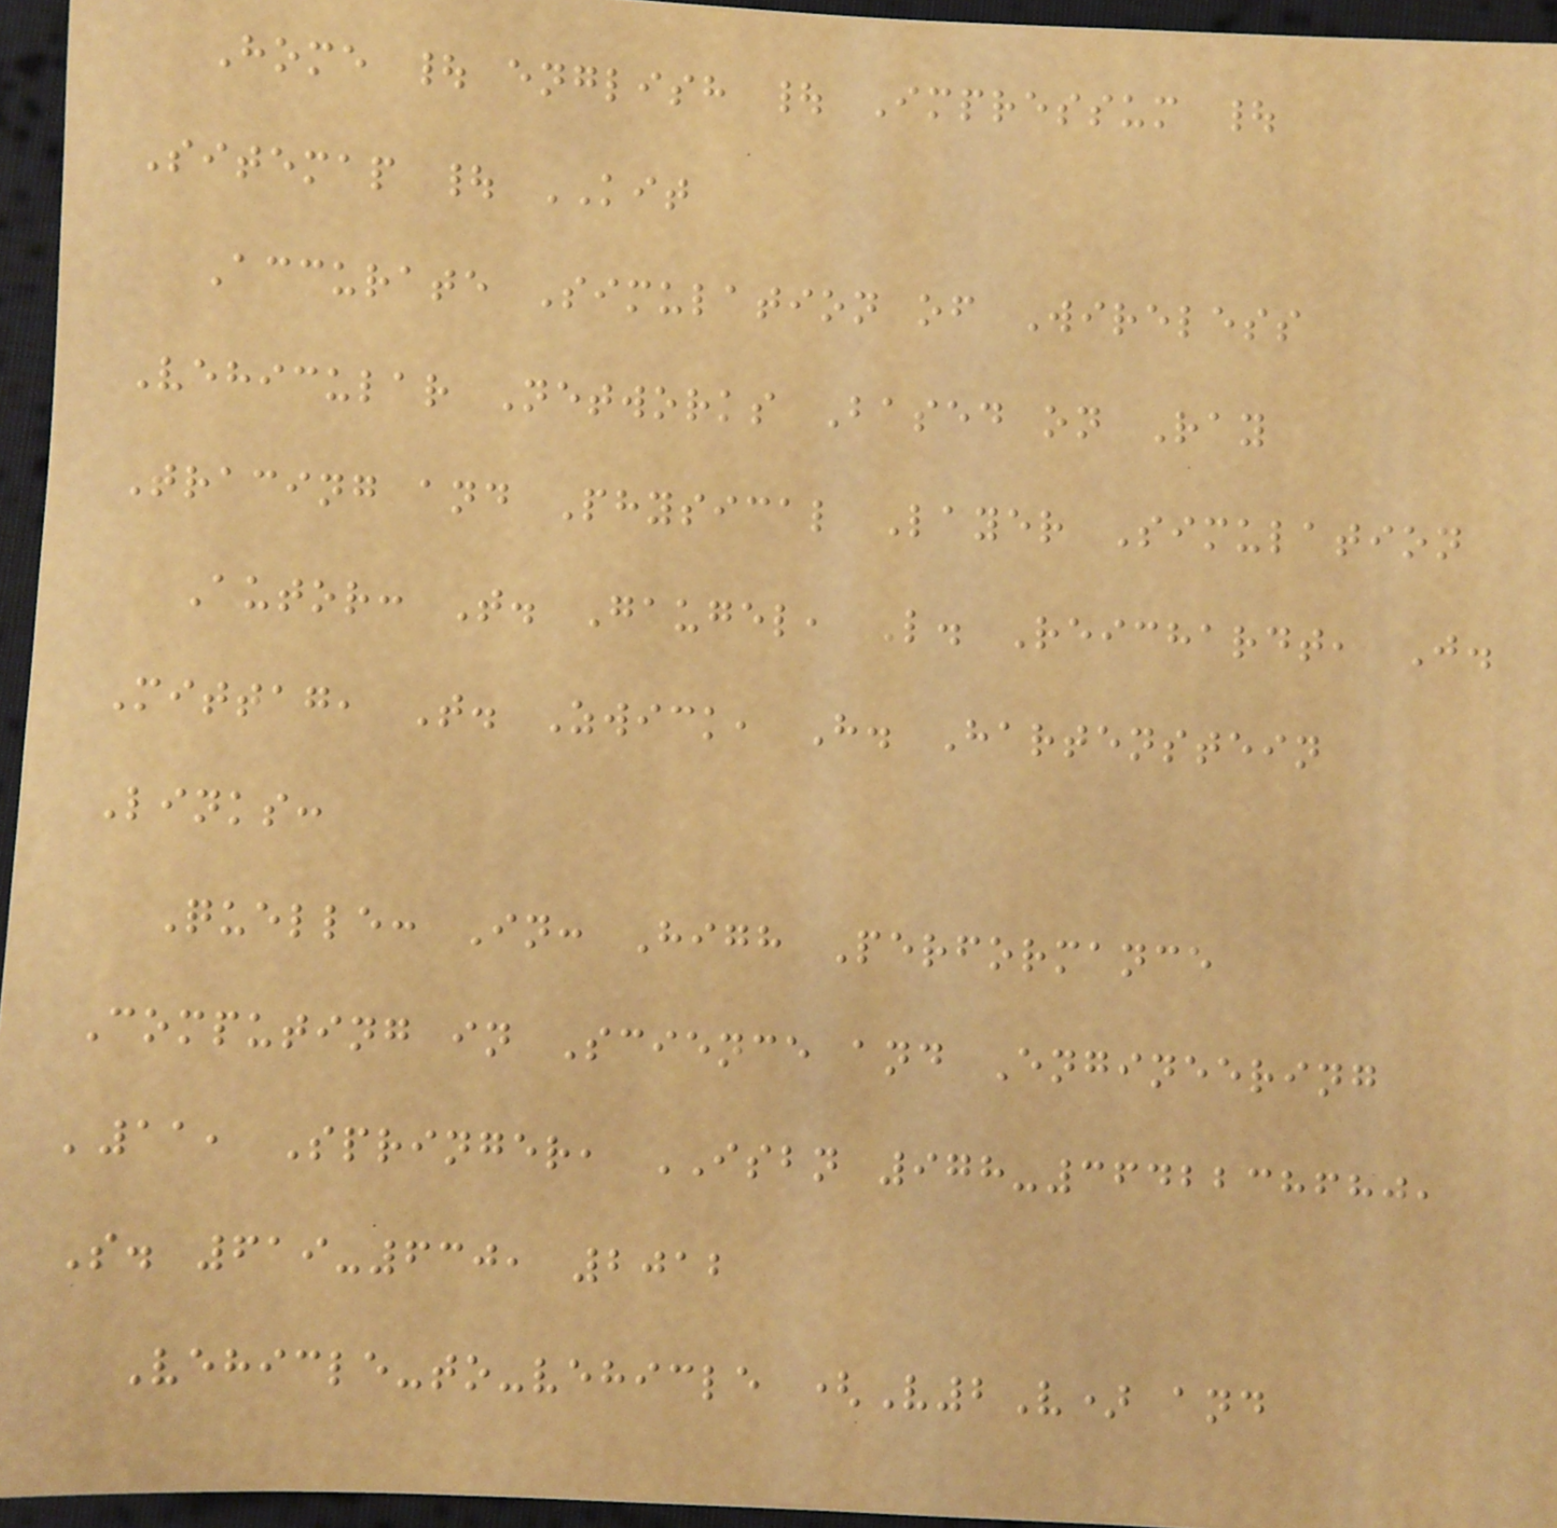Home | english | Impressum |
Sitemap | KIT
Accurate Simulation of Wireless
Vehicular Networks Based on Ray
Tracing and Physical Layer Simulation
Autor: T. Gaugel, L. Reichardt, J.
Mittag, T. Zwick, H. Hartenstein
Links:
Quelle: In: High Performance
Computing in Science and Engineering
'11, Springer, ISBN 978-3642238680,
S. 619-630, 2012
Vehicle-to-vehicle (V2V) and
